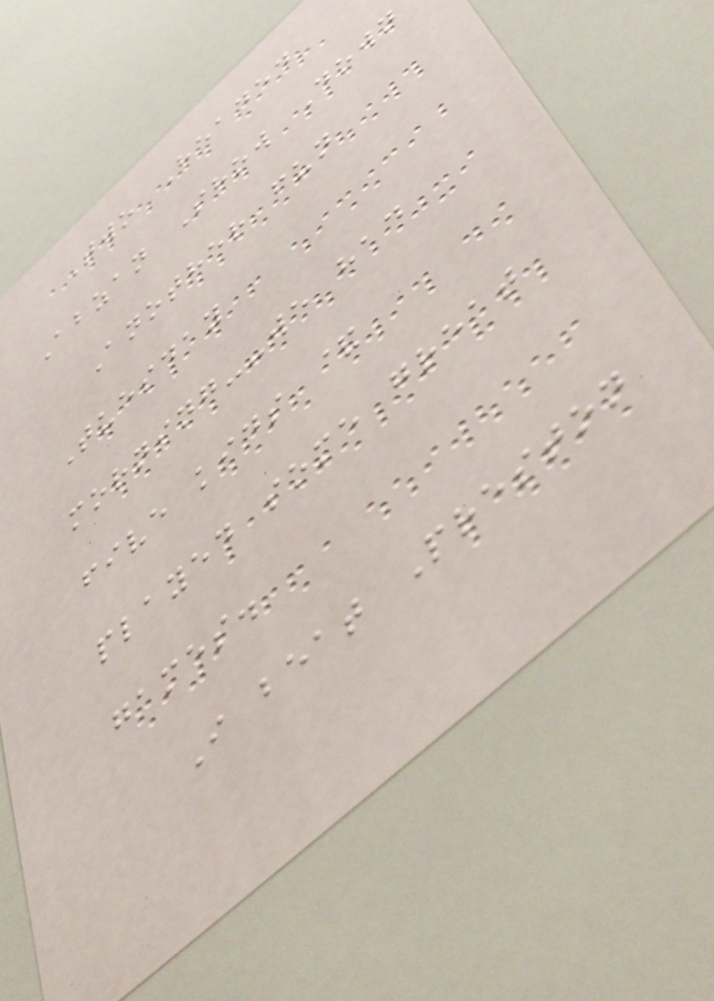Two Headed
Abzan Show Down
Another fun
Tuesday
morning--we had
five kids &
played some great
games.
I beat Preston
